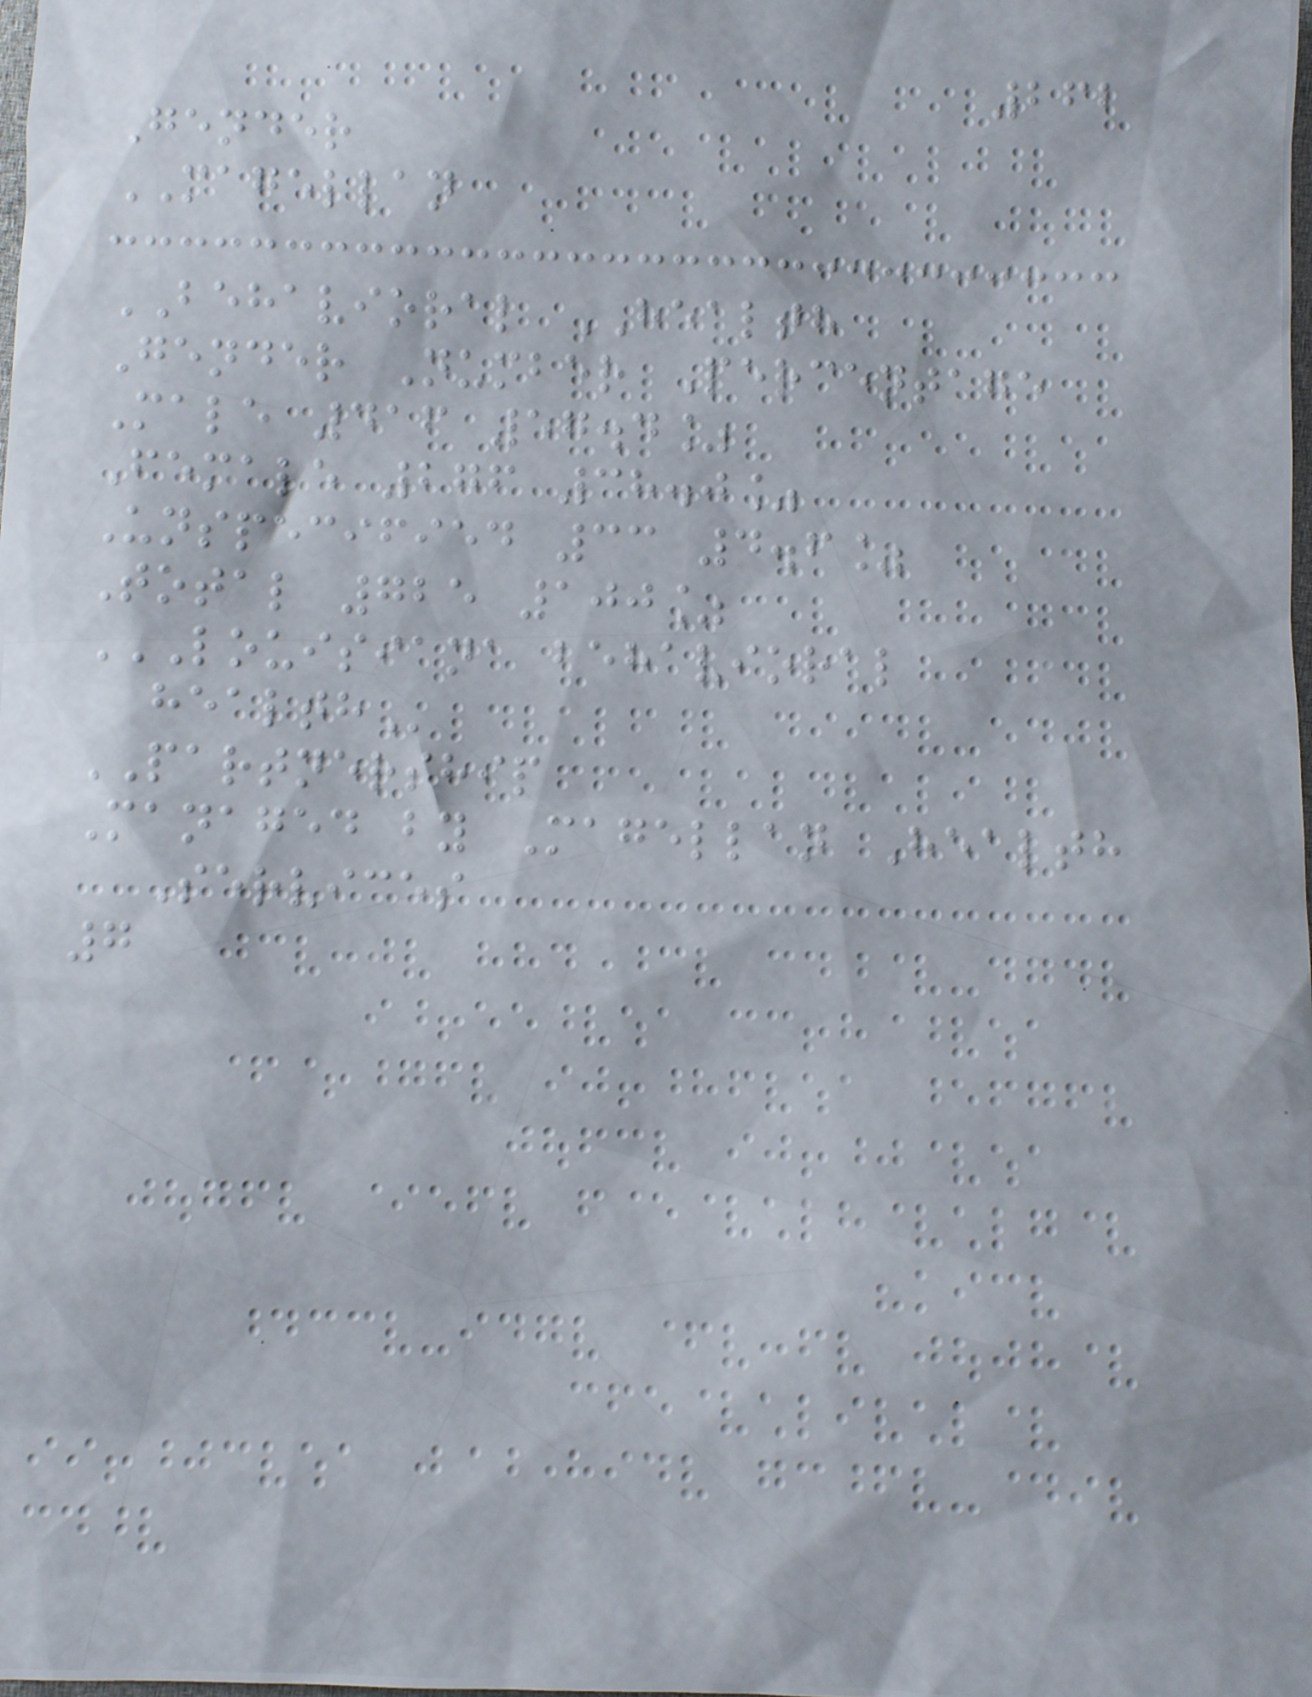262
Gender
MAGELLAN
BEHAVIORAL HEALTH
Gender Number Percentage
Male 416 57.4%
Female 276 38.0%
Unspecified 33 4.6%
Total 725 100%
LOUISIANA BEHAVIORAL
HEALTH
PARTNERSHIP
Managed by Magellan Health
Services
7
